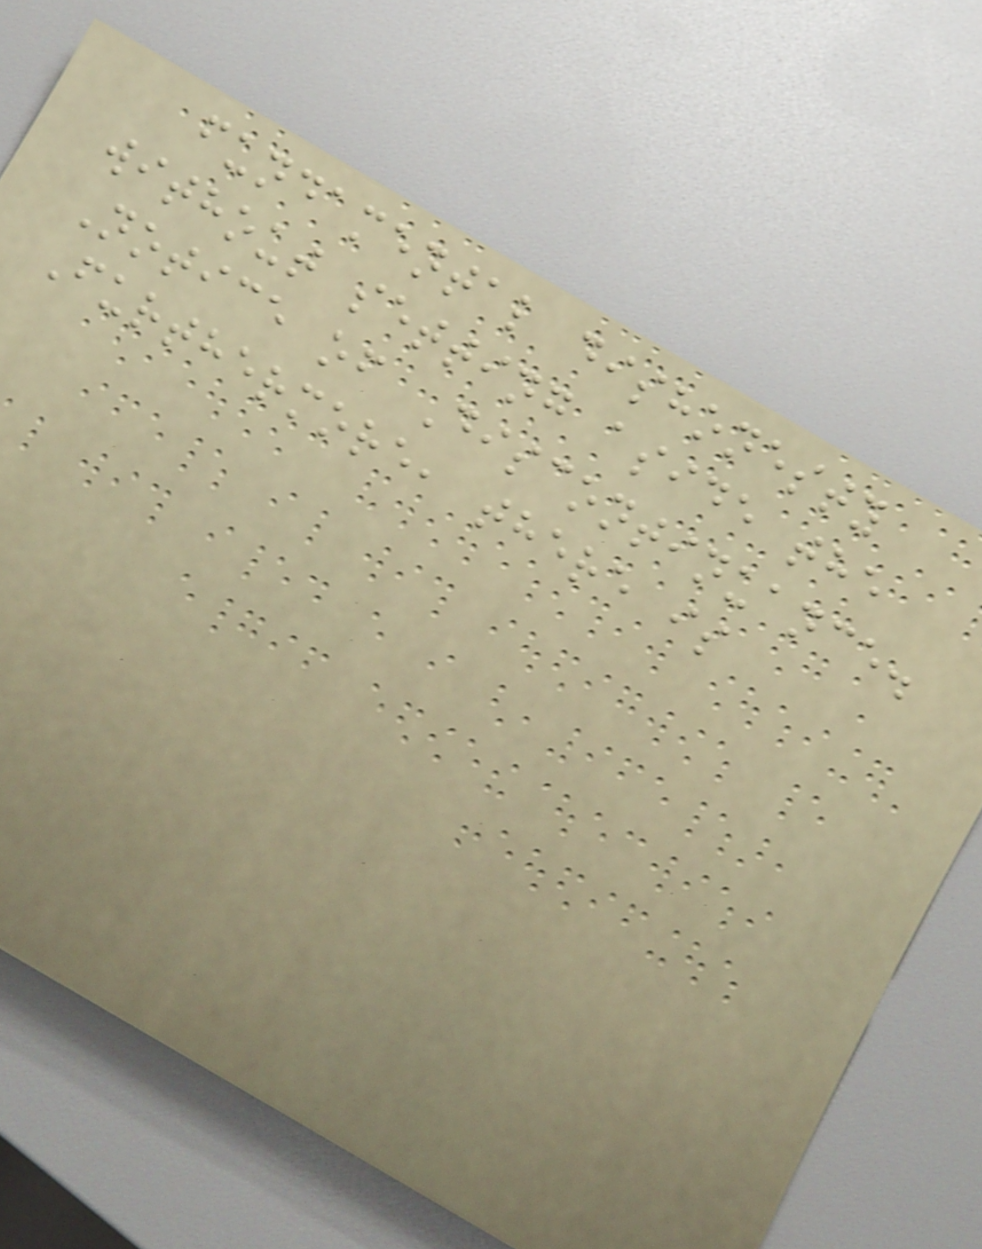fundamental dishonesty
without setting aside the
Notice of Discontinuance.
Furthermore, there is
